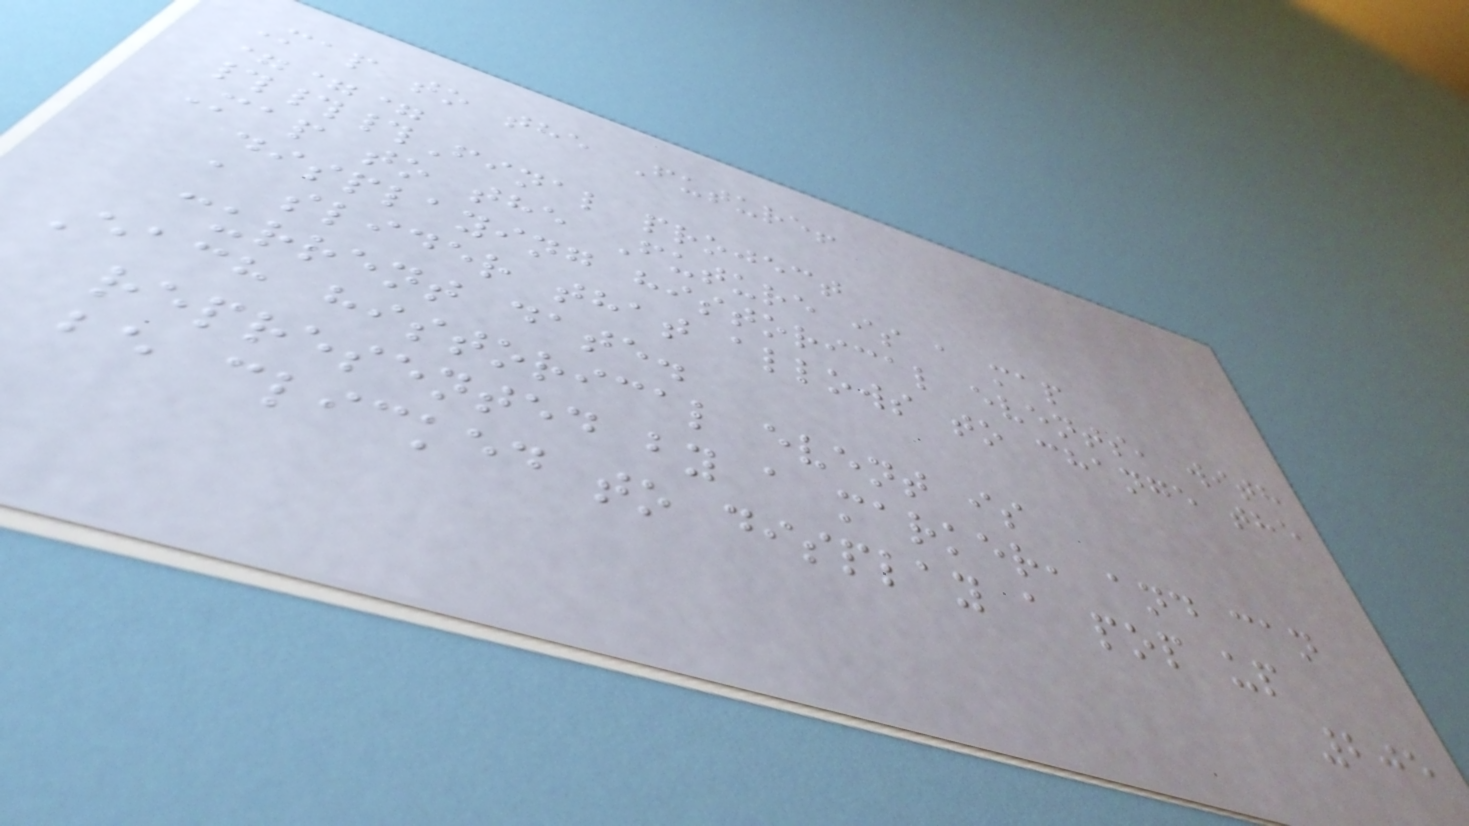Map to the Future!
===
###Final project
Map to the Future is a map
displaying historical events, with
a slider that allows to change the
current date.
Each historical event is
represented by a marker, and can
be clicked to display a pop up
205
